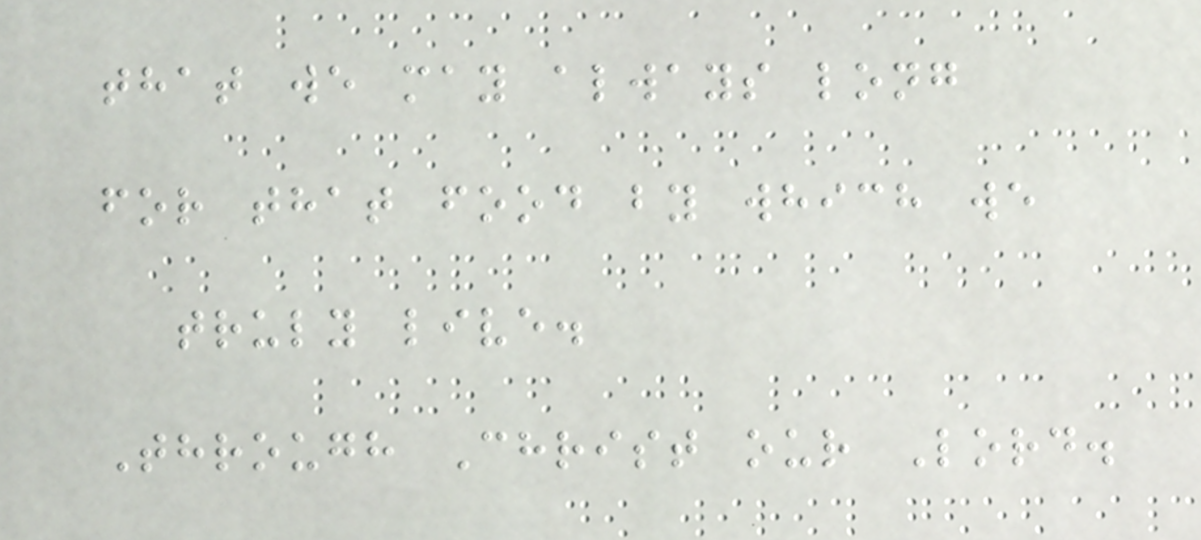that we may always long
for that food by which we
truly live.
Through Christ our Lord.
